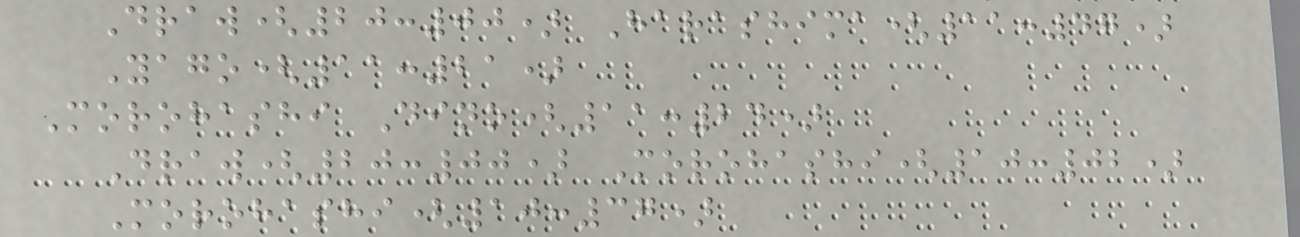Draw(20:00) Harashima(11:47)
Yago(11:21)
Morohashi Dino(11:24)
Draw(20:00) Morohashi(10:02)
Morohashi(10:37)
